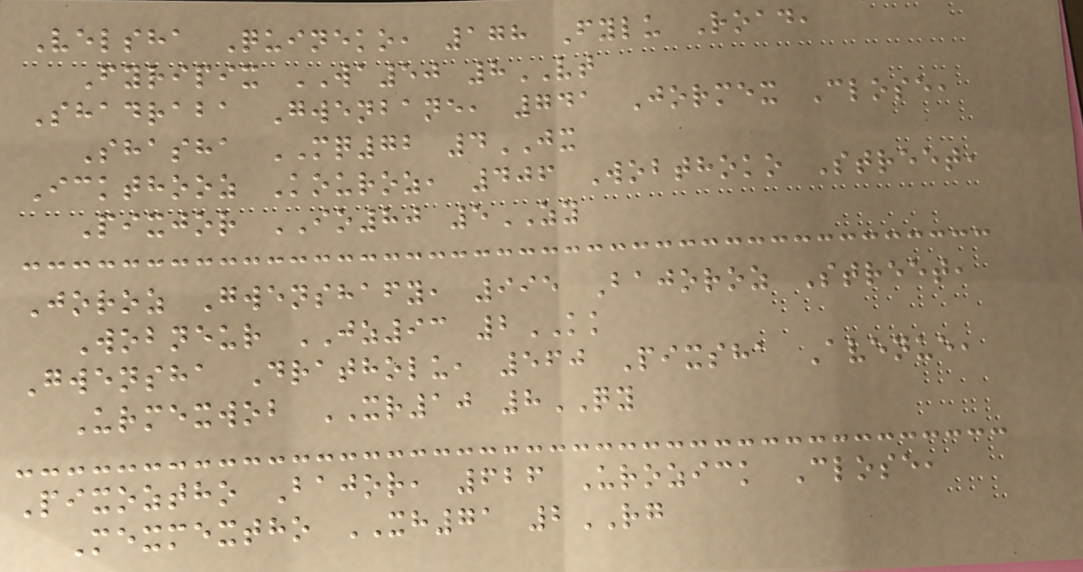Velsha Quineko, 178 Fylu Road,
Fyripix WA50 8VT
Shadraba Gwenbane, 741 Jormex Close,
Shasha MQ72 4JX
Ickthooz Kouroz, 406 Wobthoko Street,
Pixjor IO80 5ZY
Joroz Gwenshafy, 995 Bajoroz Street,
Wobneur JZ93 2KK
Gwensha Dratholu, 560 Pixsha Avenue,
Urmexwob XR10 8QY
Pixoztho Bajor, 626 Urozick Close,
Mexmextho XH71 2RG
